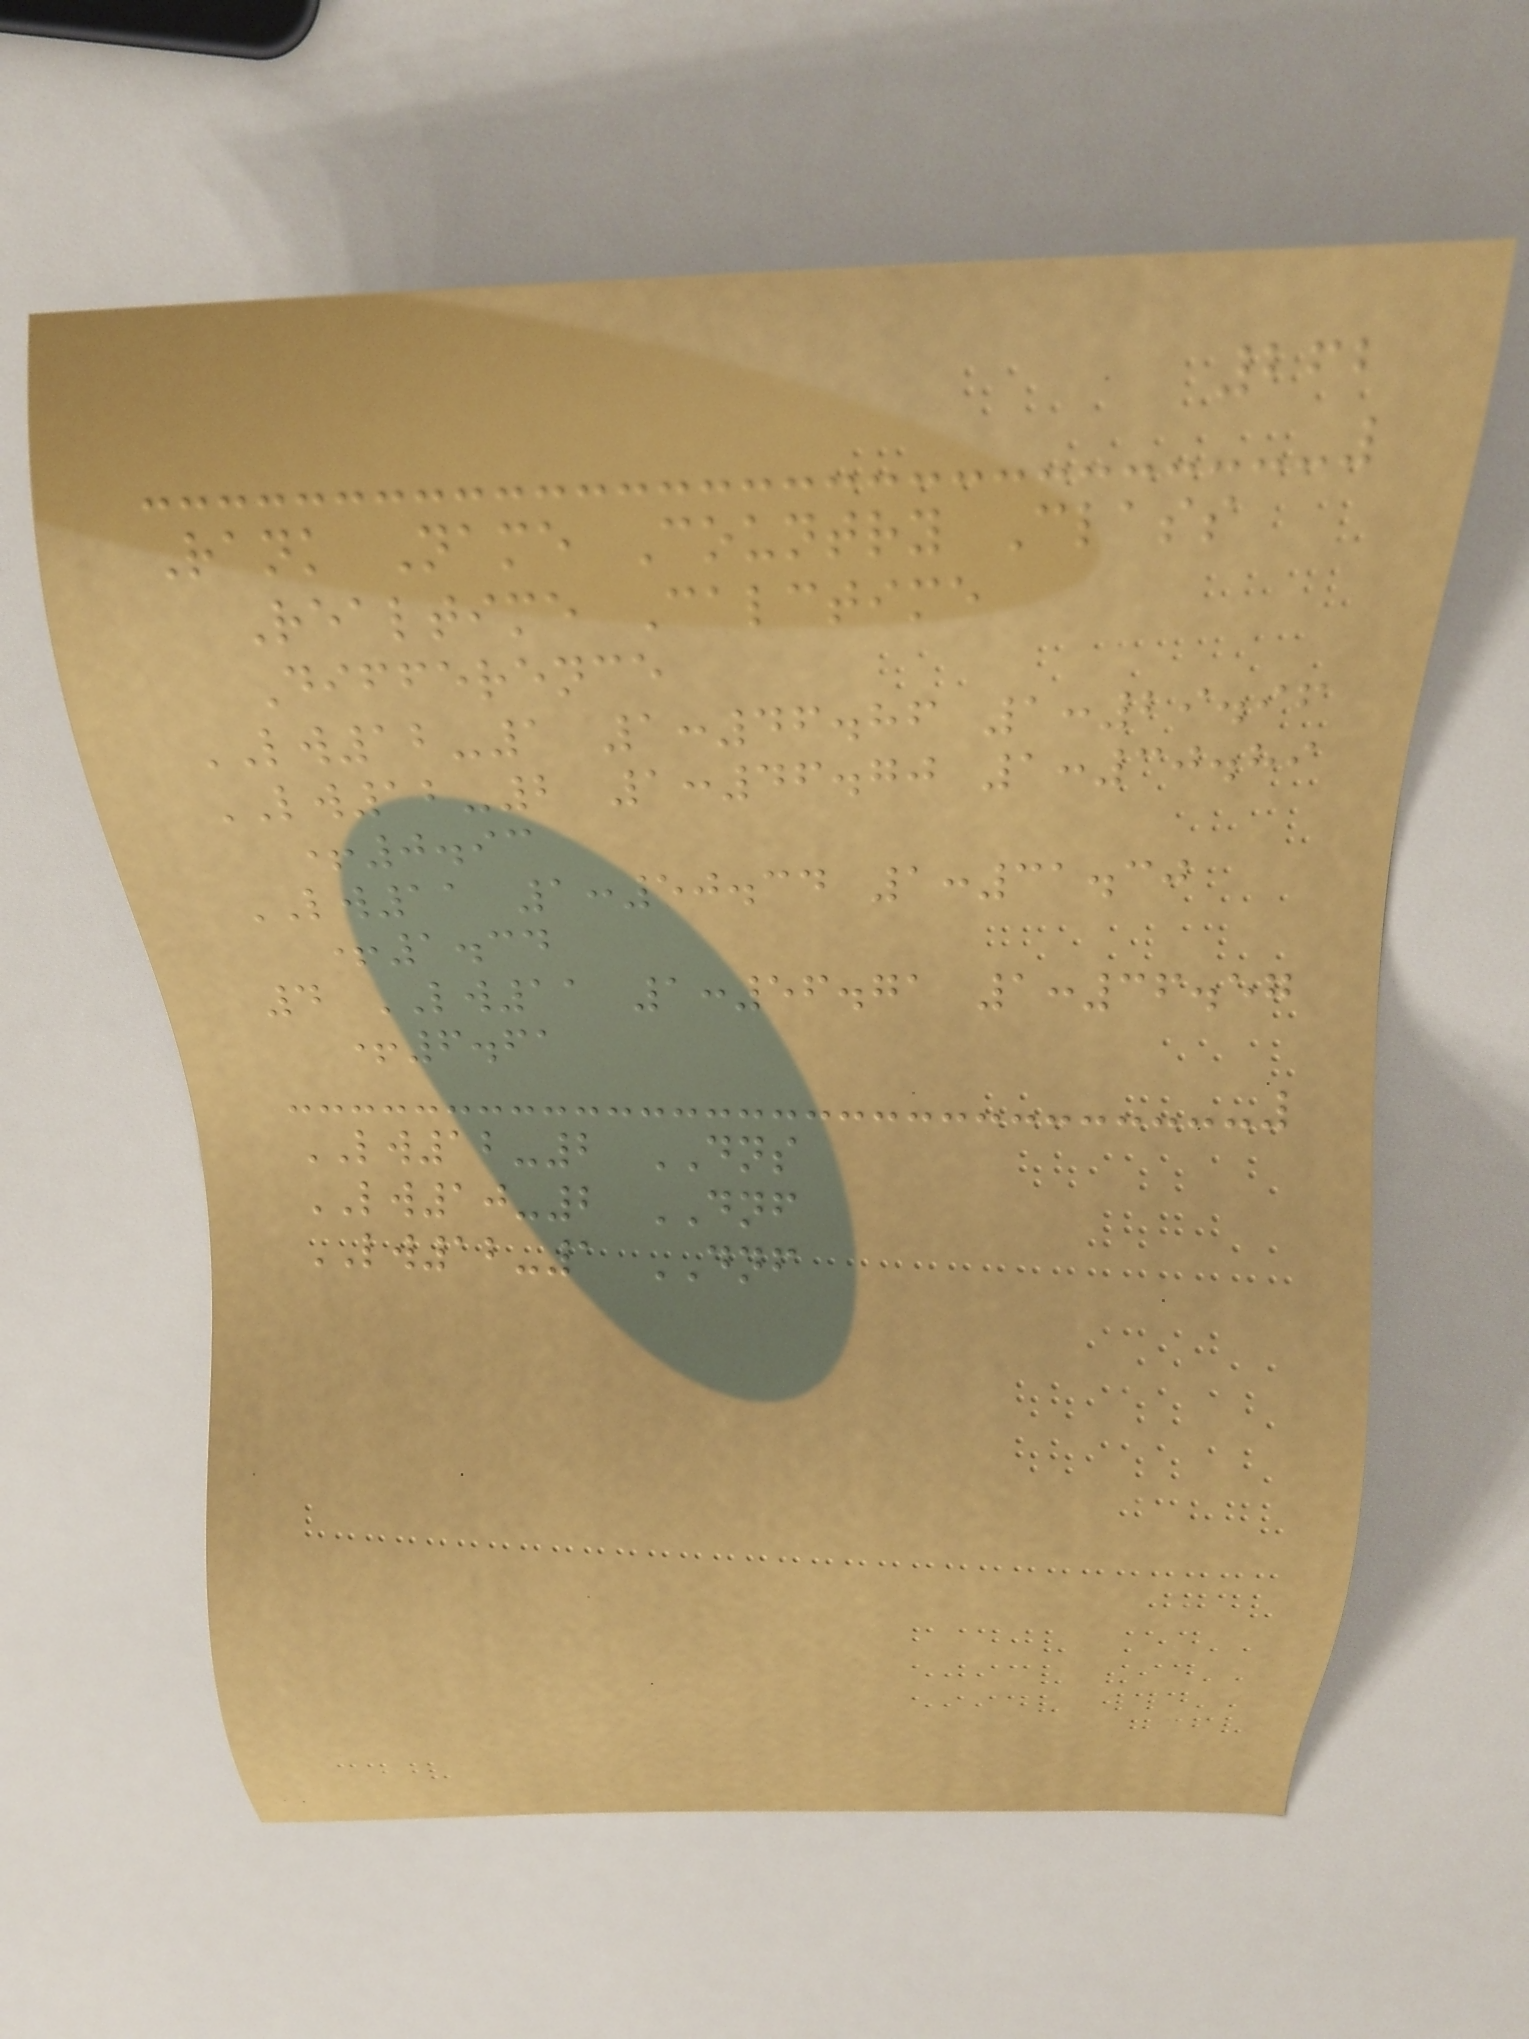262
Rank Name Country Class
Realtime Calctime
Difference
LW12-1 1:46.86 1:29.96
LW12-2 1:46.70 1:30.89
+0.93
LW11 1:50.34 1:31.30
+1.34
4 LW11 1:56.71 1:36.57
+6.61
LW12-2 DNS
LW10-2 DNF
LW12-1 DNF
